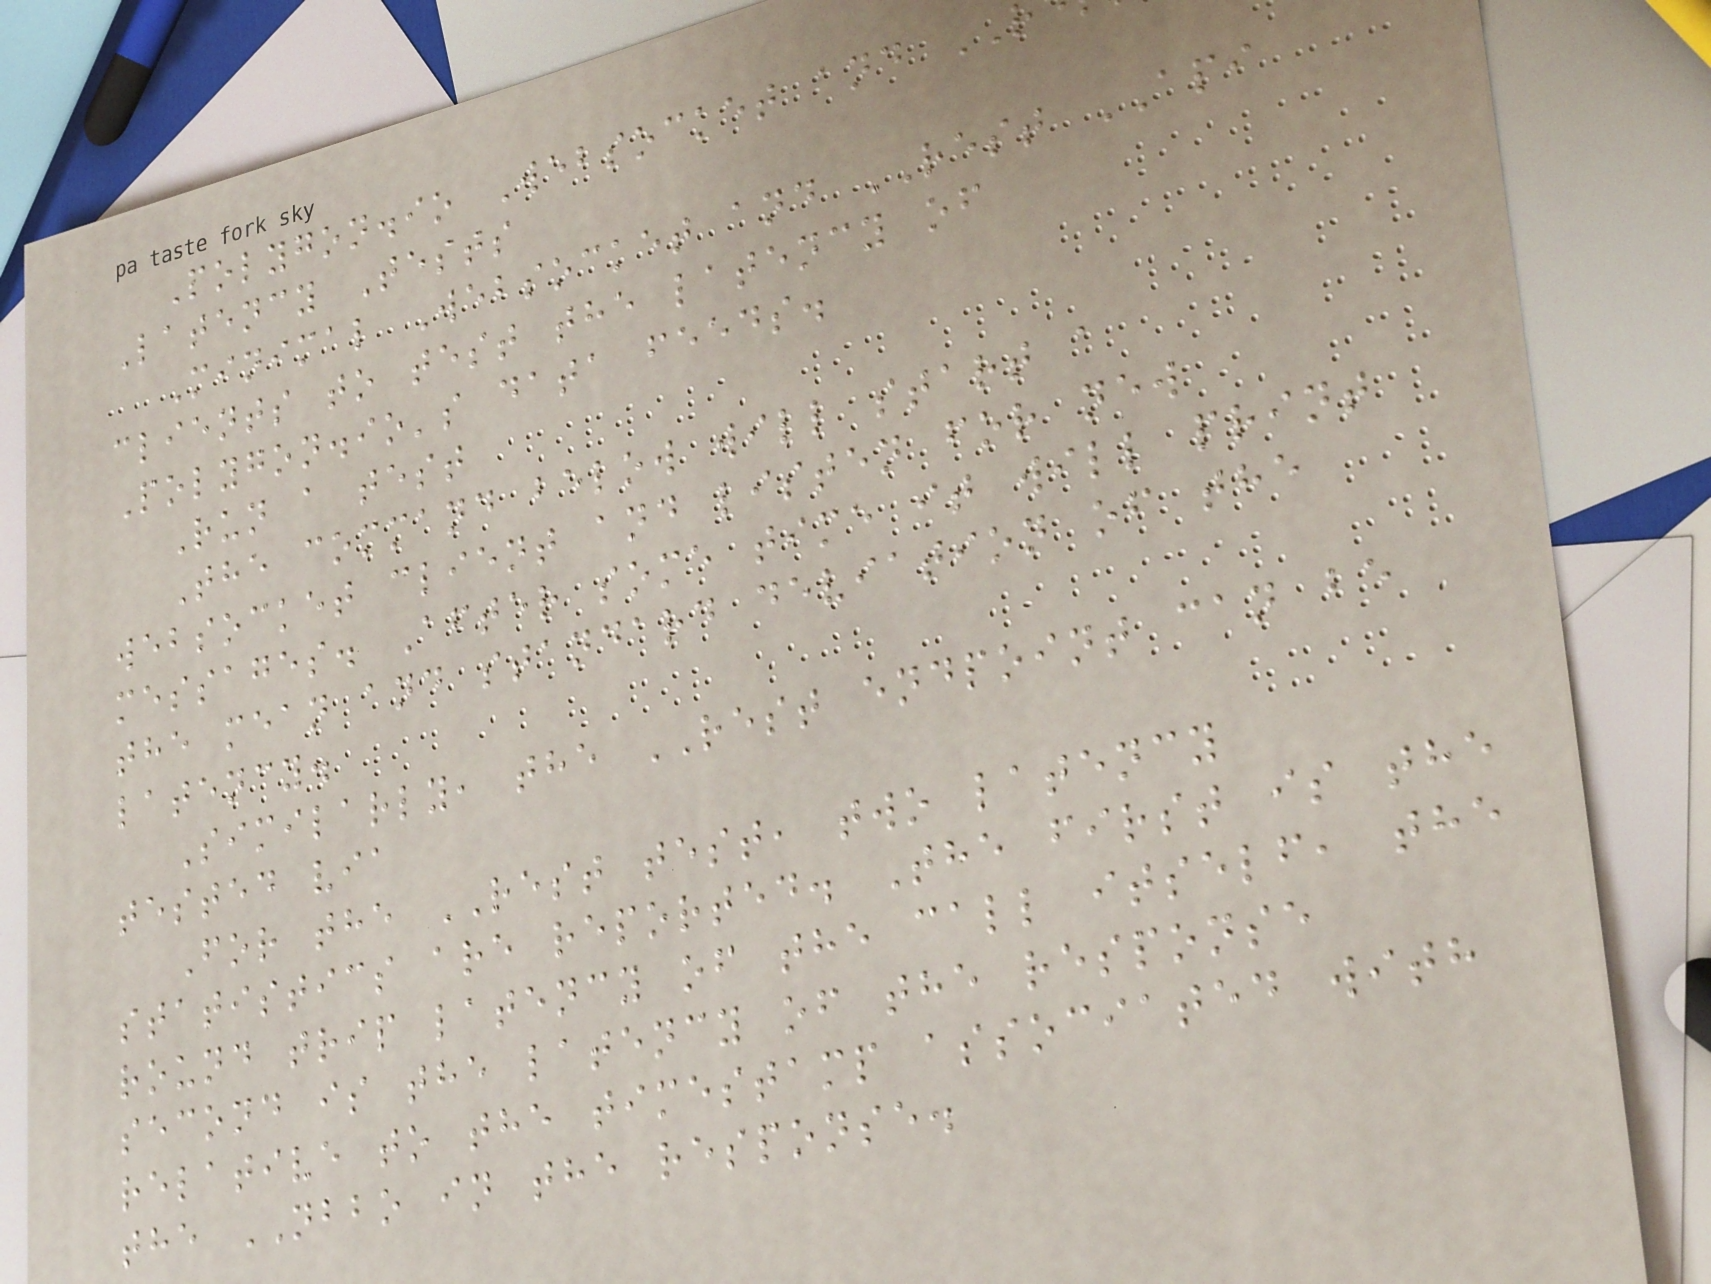Polygon.io Websocket and
Latency Tests
Minimal Websocket and REST API
clients to test the latency of
Polygon.io's data feeds.
Run a test
The command below will start a
websocket client and listen for new
messages. After some time it will print
the mean and standard deviation of the
latency.
Similarly, the REST endpoint can be
tested via
For the REST test, two latency
statistics are reported. The first is the
round trip latency of the call itself, the
second is the latency of the response
relative to the timestamp associated with
the NBBO in the response.
